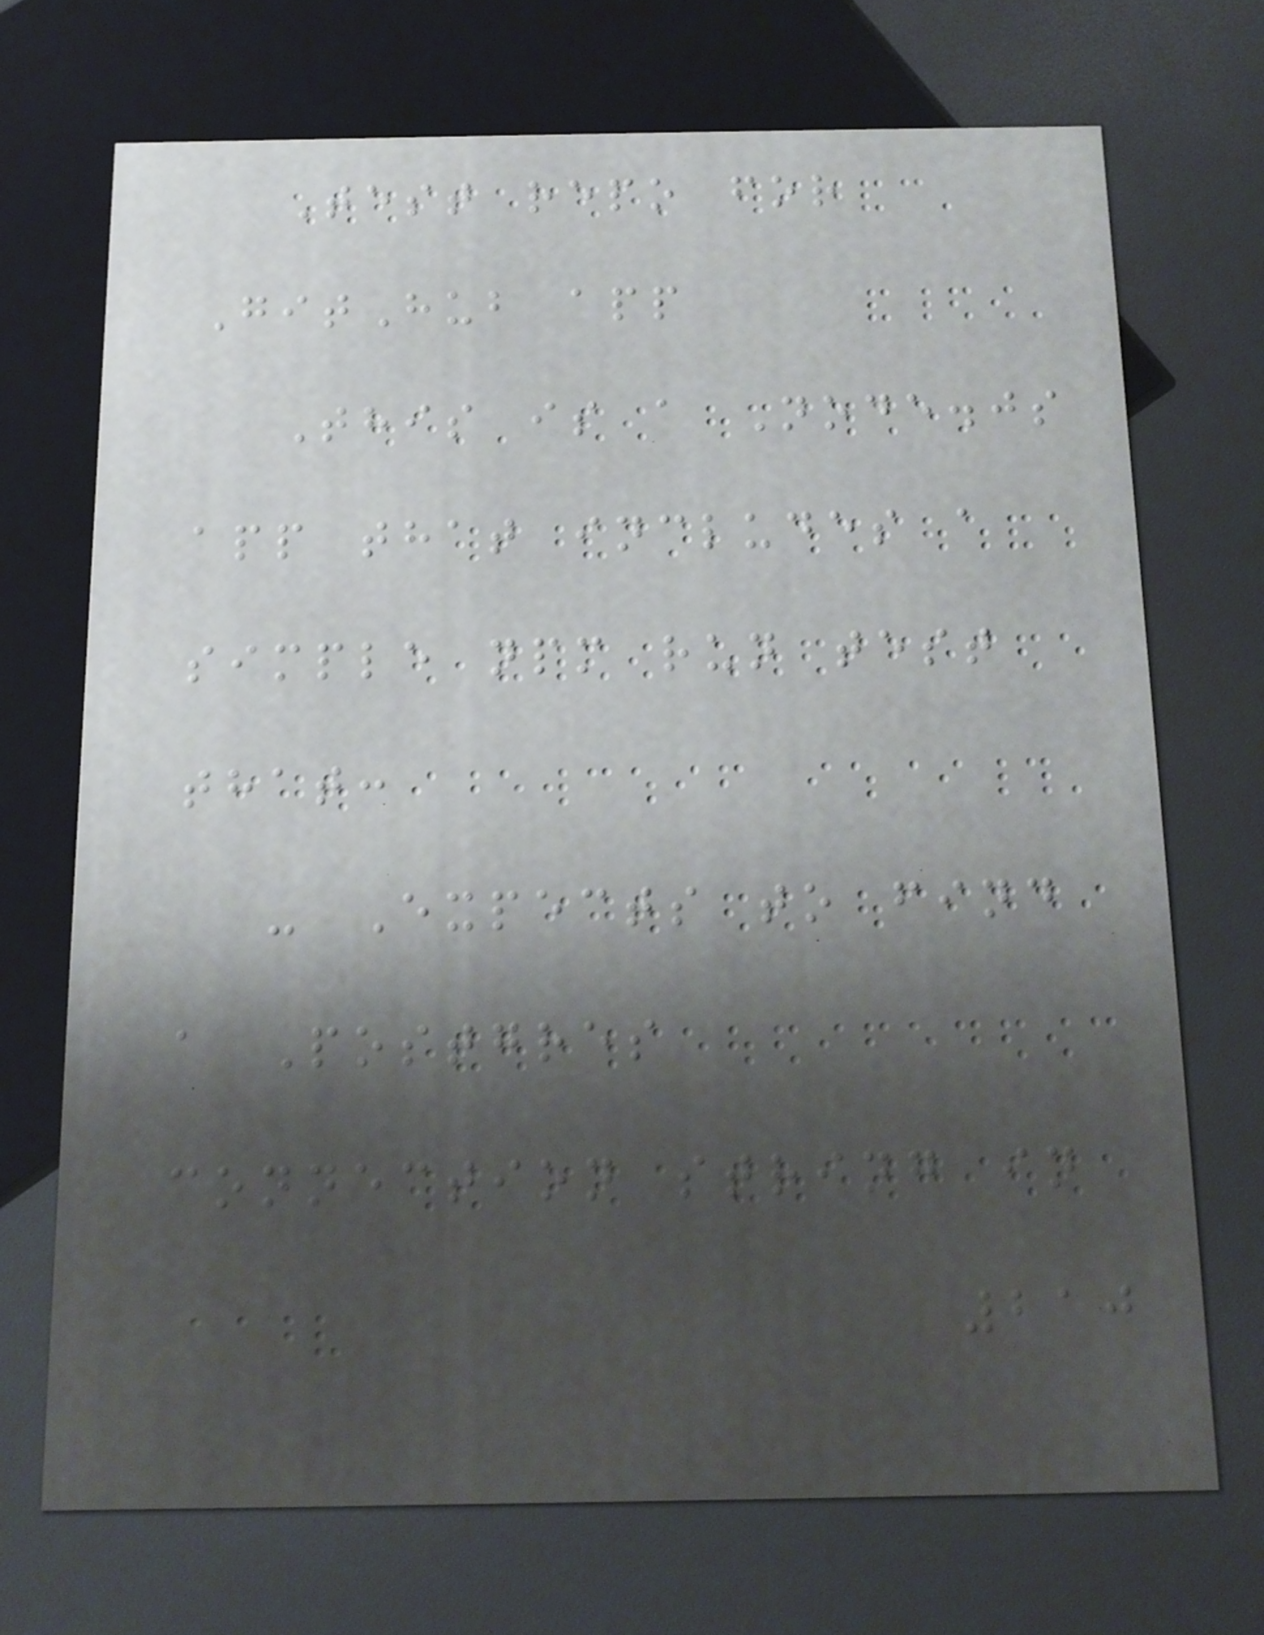Test repo for
GitHub app
This is a Node.js
app that includes a
simple npm run test
that:
- Expects to find
a Postgres
connection string in
210
